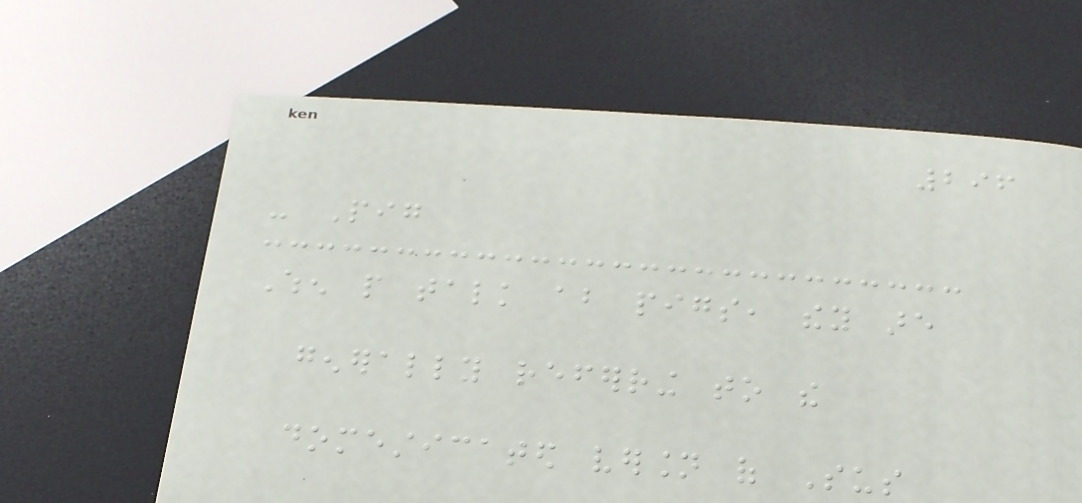296
- Pig
When people talk about pigs, they are
generally referring to the
domesticated version of Sus
